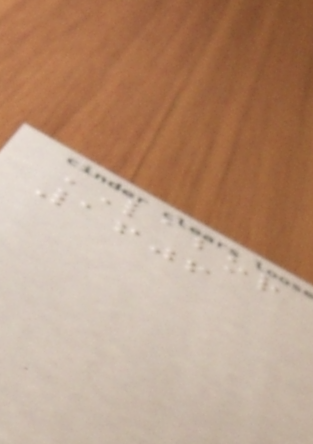LABOR
1606
